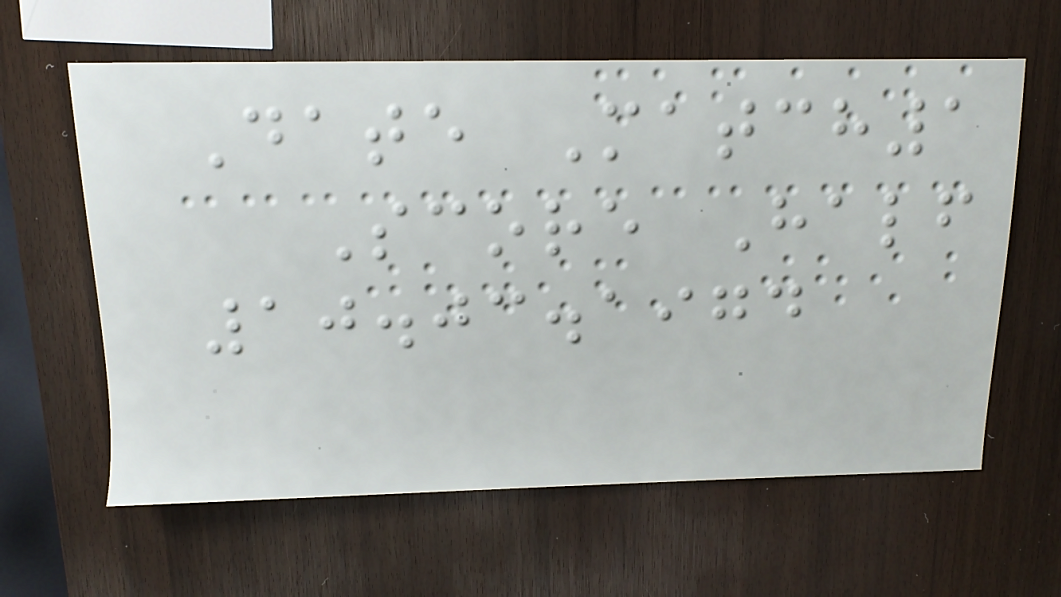Date Match1
Score Half
10.03.1974
